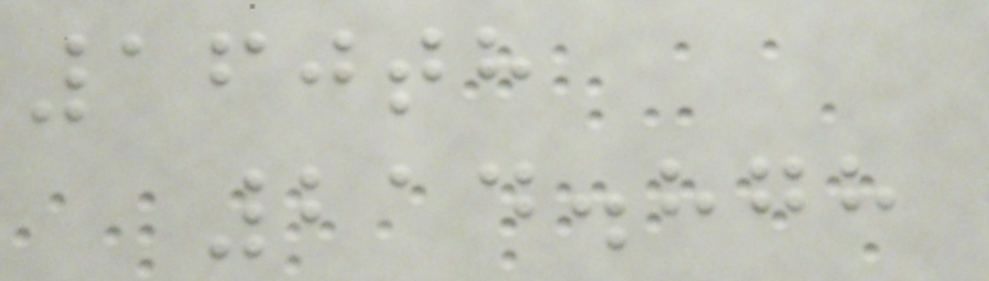160th
214.878
